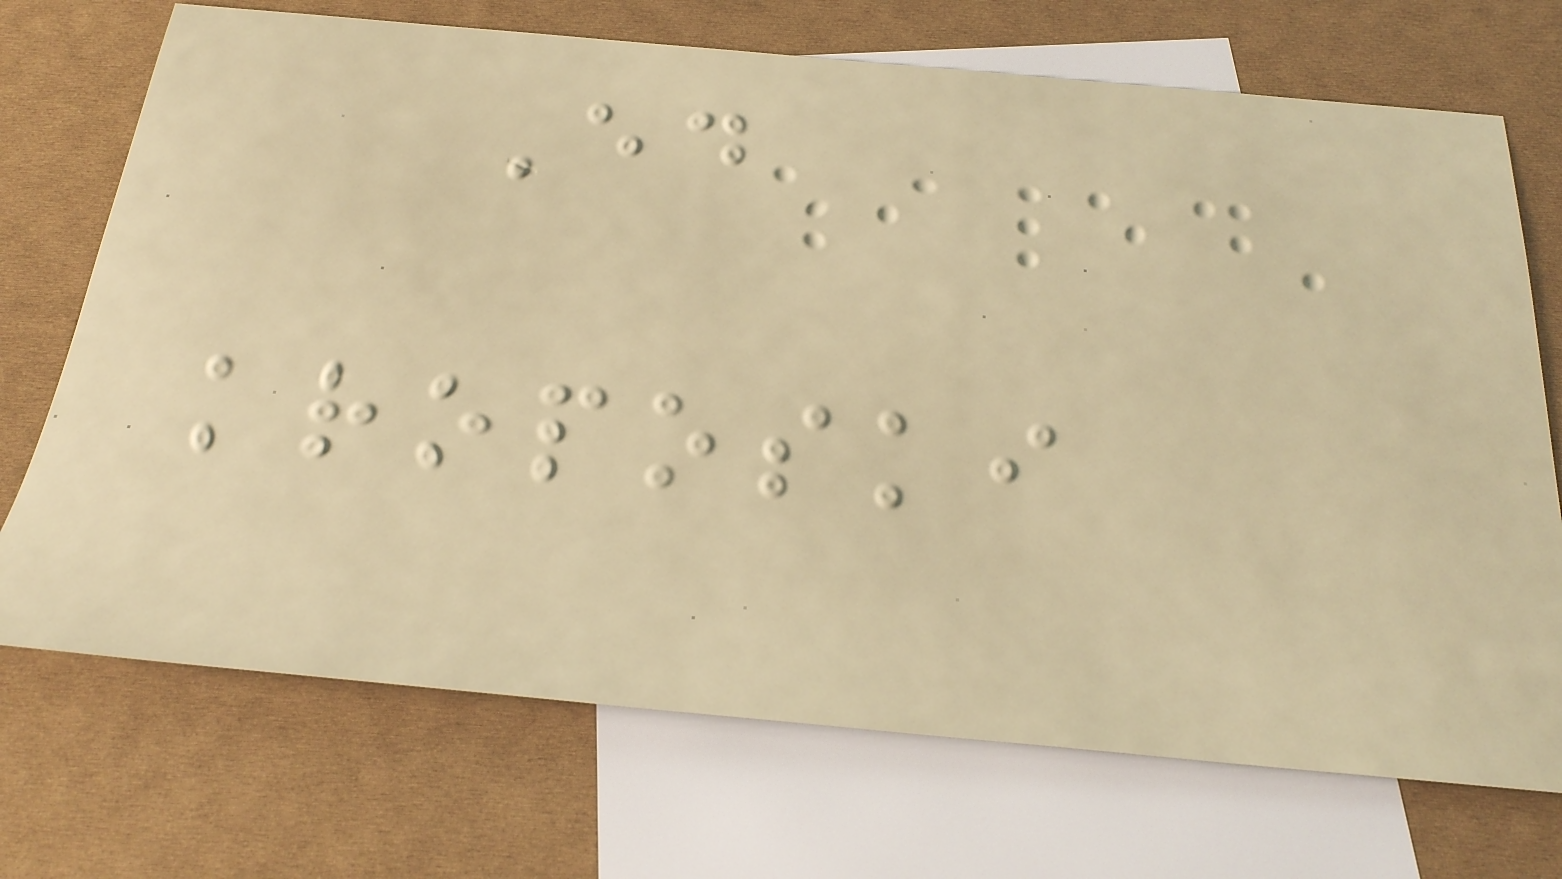Ed
kroposki
